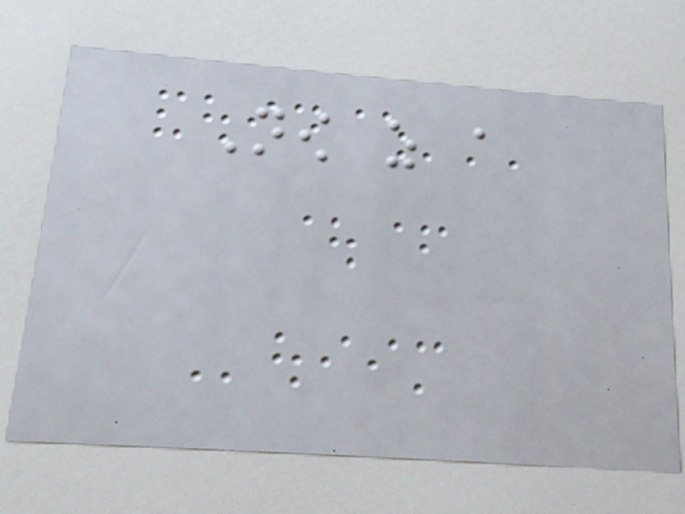Now as a
